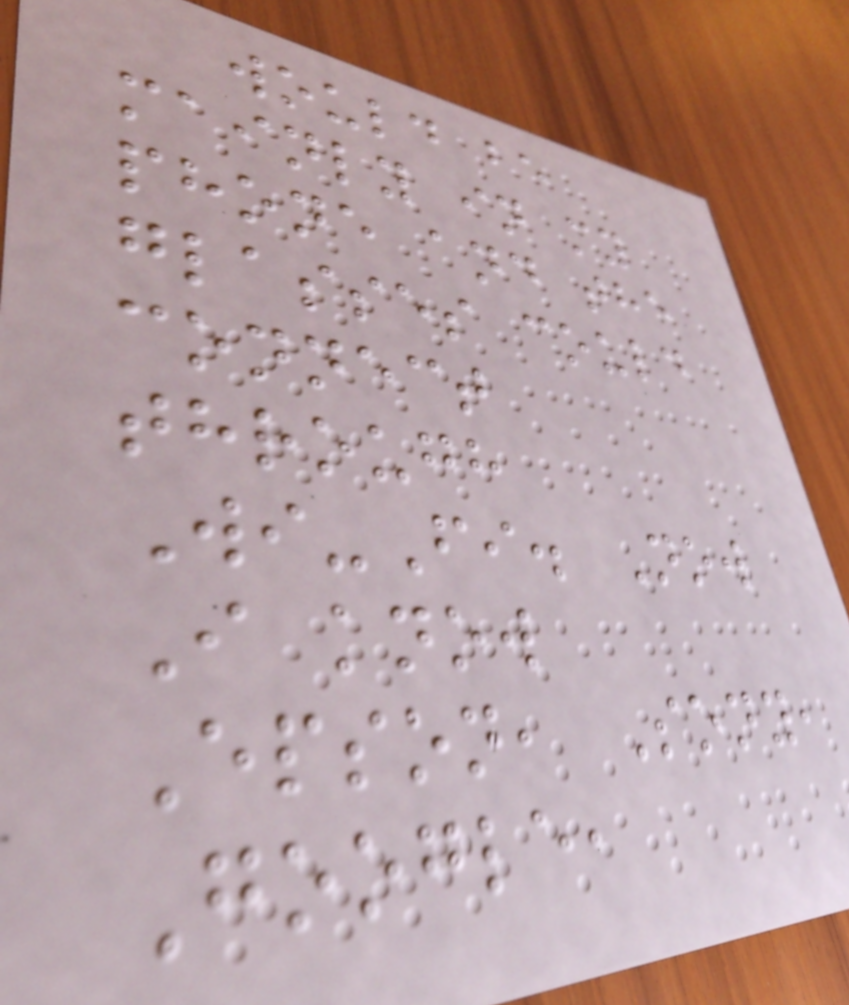would be
mainly in my
phone and the
glasses could
connect
through
Wi-Fi. Now
I know
Epson, Sony,
Google,
